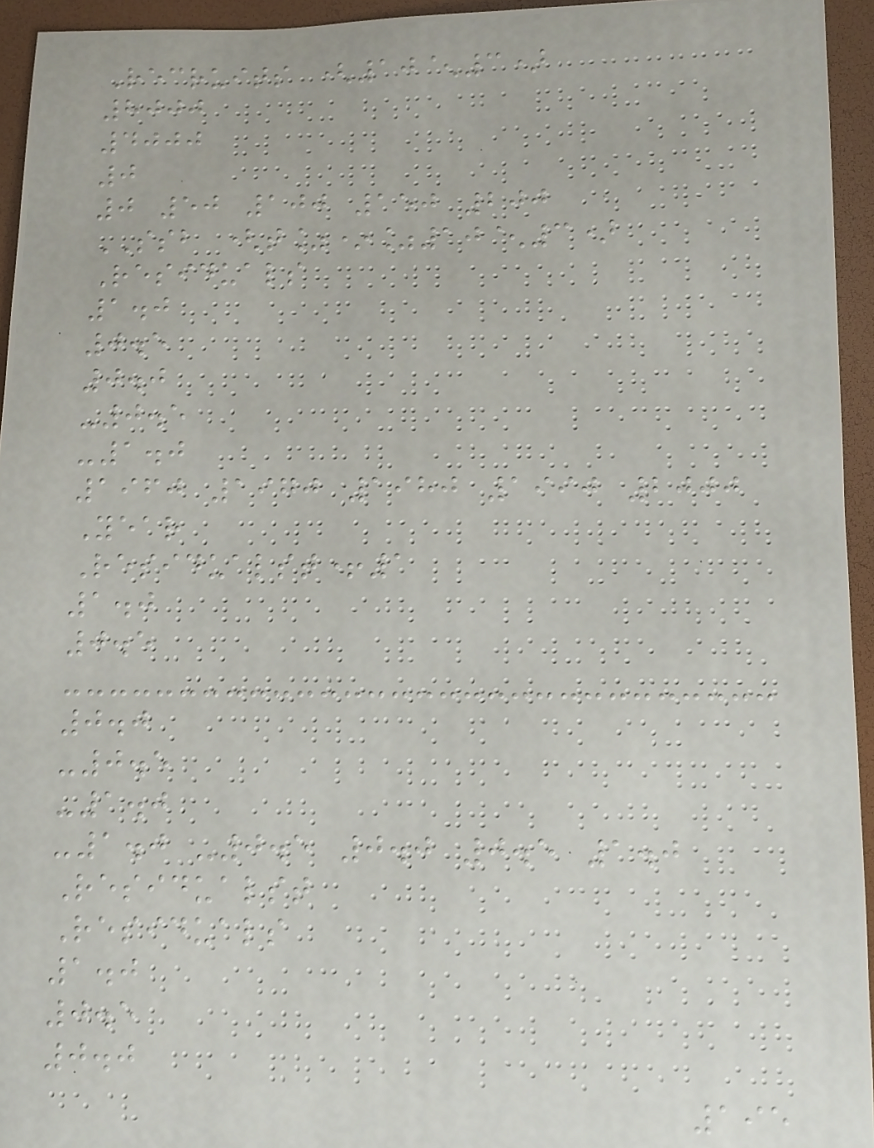Recruits (10^3)
8000
4000
0
0 50 100 150 200
SSB (t%*%10^3)
Residuals
1.0
0.5
0.0
-0.5
-1.0
1960 1970 1980 1990 2000
Year
Residualst+1
1.0
0.5
0.0
-0.5
-1.0
-1.0 -0.5 0.0 0.5 1.0
Residualst
Residuals
1.0
0.5
0.0
195
